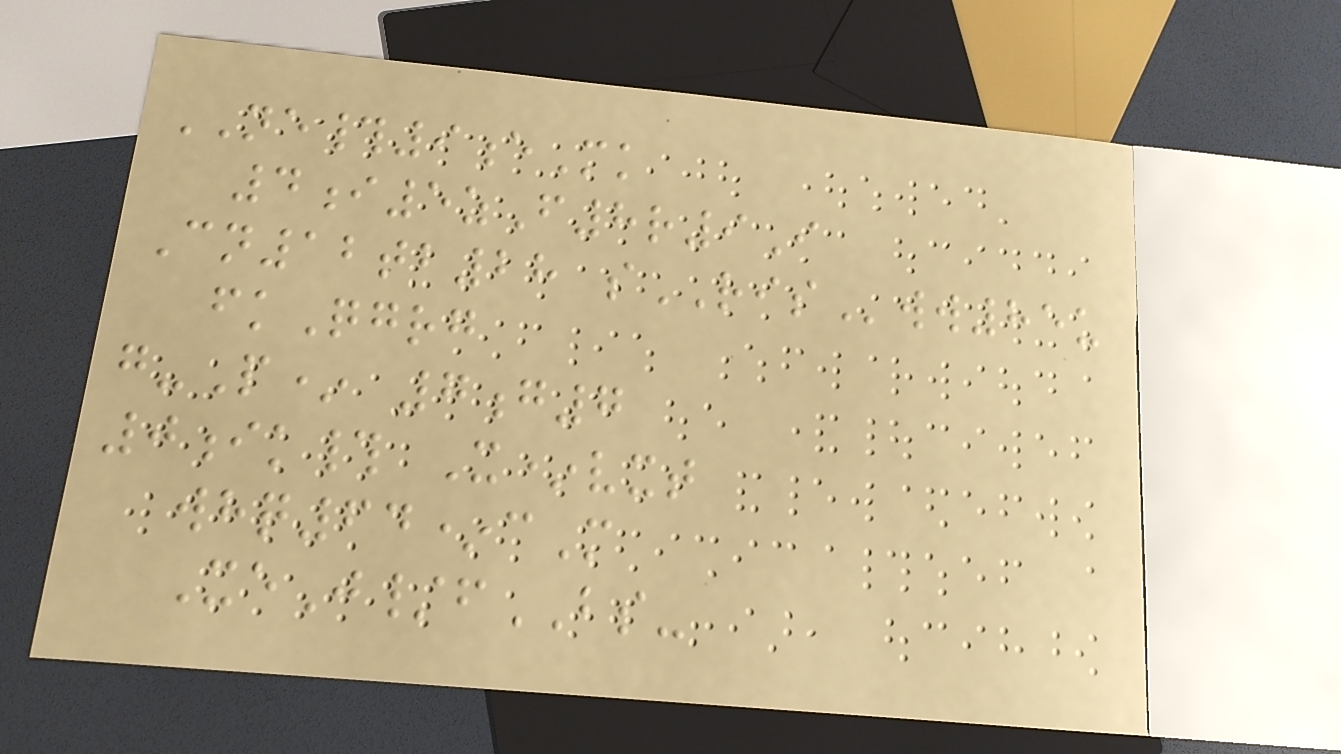NE#9eMk
4i5zF8r9I
Cn12tb28 sRISww85u
fkQgrg
g-P* 7g7
0ik# X*vxt
whq64*cM
XeJ/fBS-
